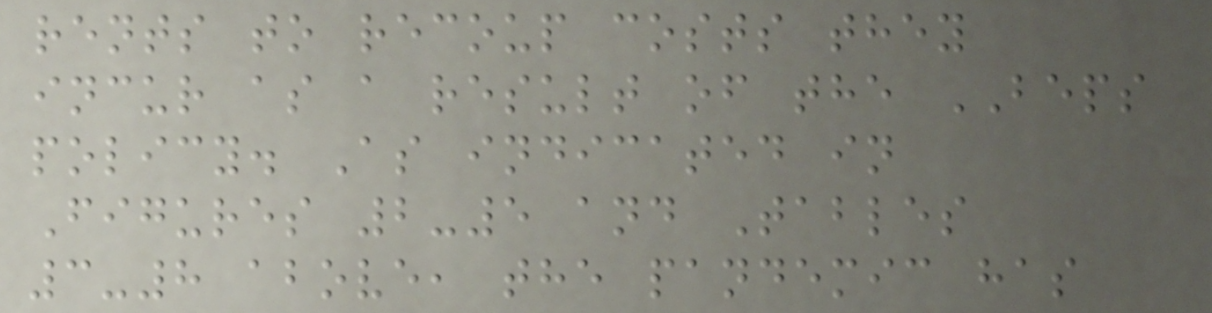rents to recoup costs they
incur as a result of the BEPS
policy. As indicated in
Figures 2-5 and Tables
3-8 above, the pandemic has
